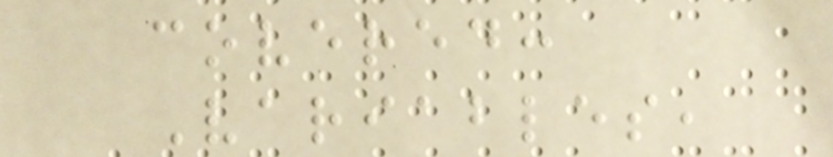covered:
Variables,
